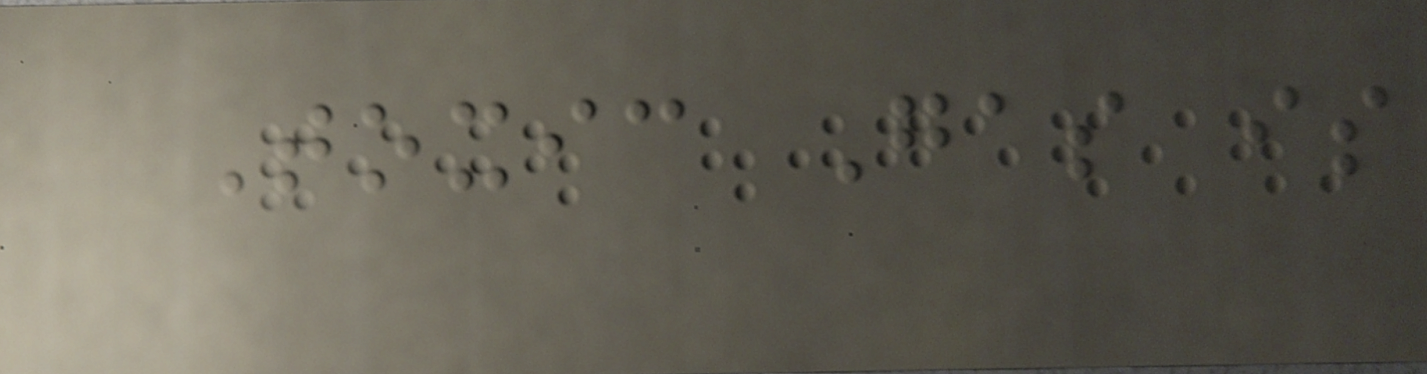Toxic Gas is
